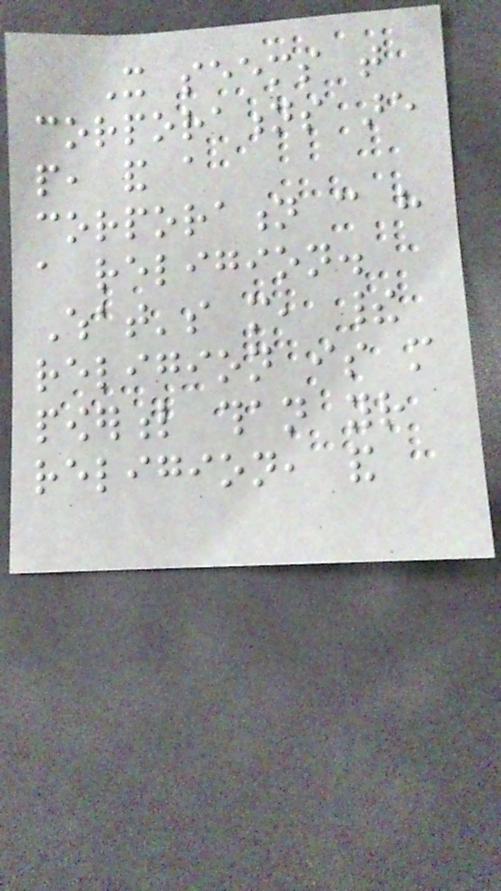It seems that
corporations are
people, and a
corporation can have
a religion.
What's more, their
religion is more
powerful than your
religion, and
